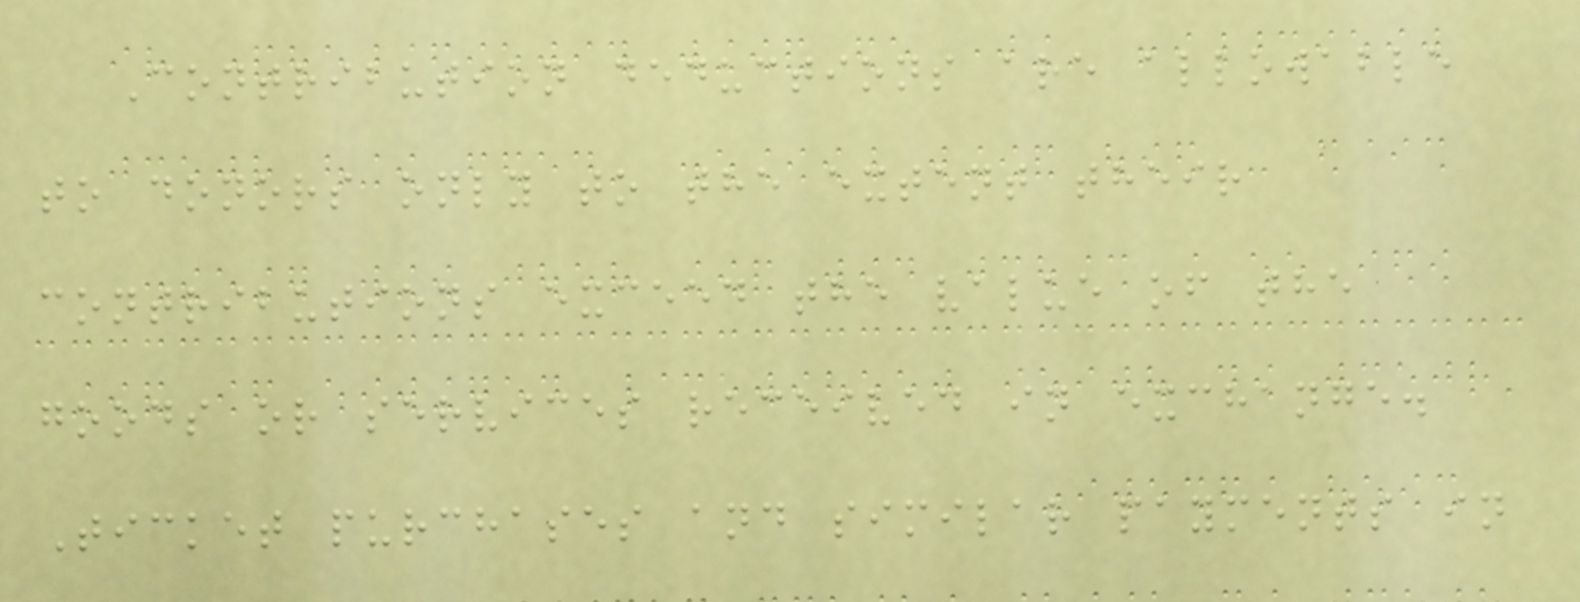Contribution deductions are allowable
to donors only to the extent their
contributions exceed the value of the
goods or services received in exchange.
Ticket purchases and similar payments in
